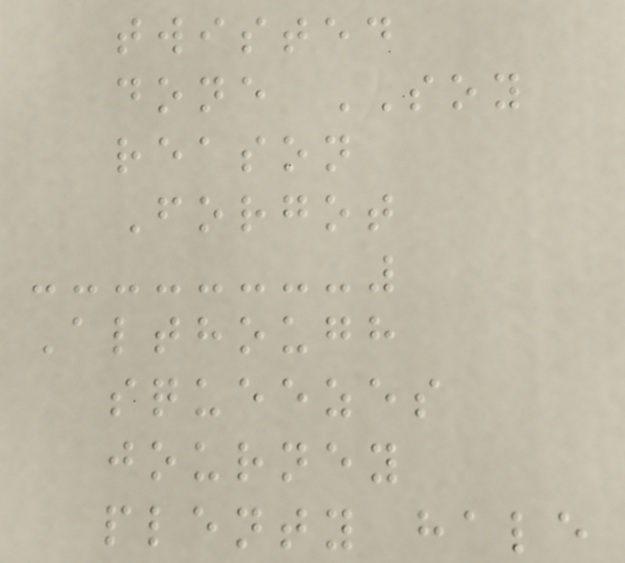twisted
done SOY
reason
Forgot
Although
squeezes
journey
plenty hale
